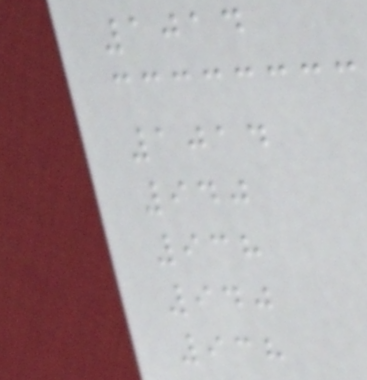1014
1014
940
938
940
938
